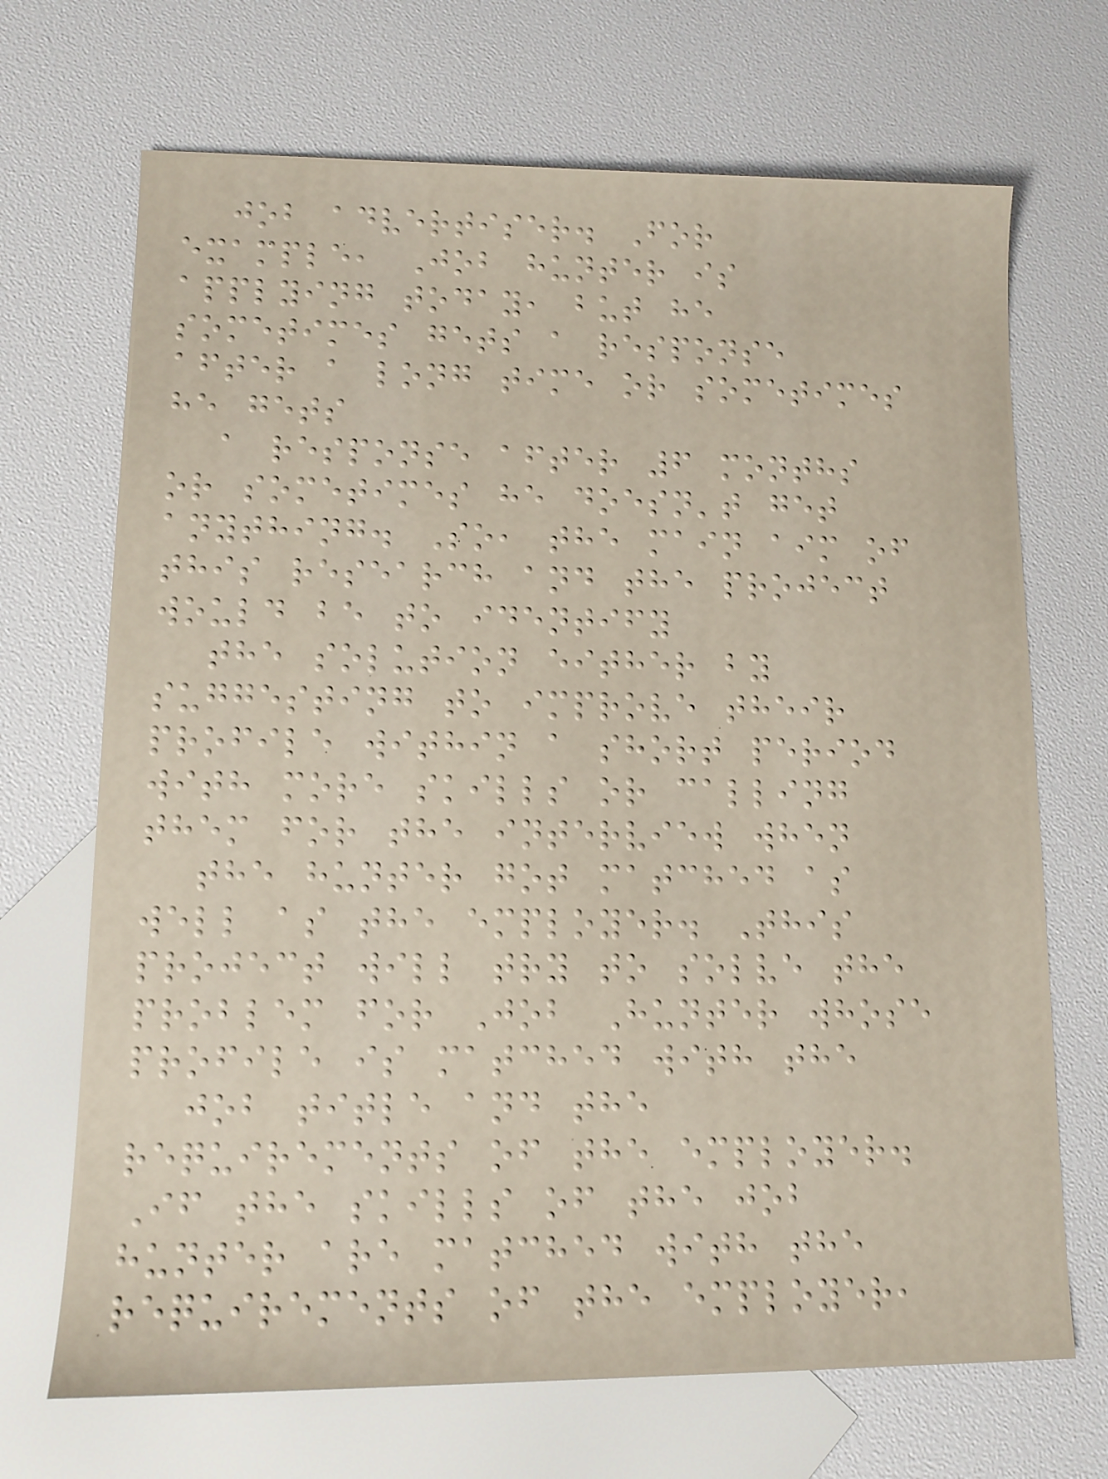job advertiser. For
example, Job hunter is
applying today, but he
sometimes gets a response
after a long time or sometimes
he gets
a response after 6 months
or sometimes he doesn't get
anything. So, the main aim of
this research and the project
would be to identify
the solution either by
suggesting to improve their
profile within a short period
with more skills or calling
them for the interview when
the hunter got matched as
well as the employer. This
project will try to solve the
problem for Job Hunter whose
profile is matched with the
job title and the
requirements of the employer.
If the skills of the job
hunter are matched with the
requirements of the employer,
